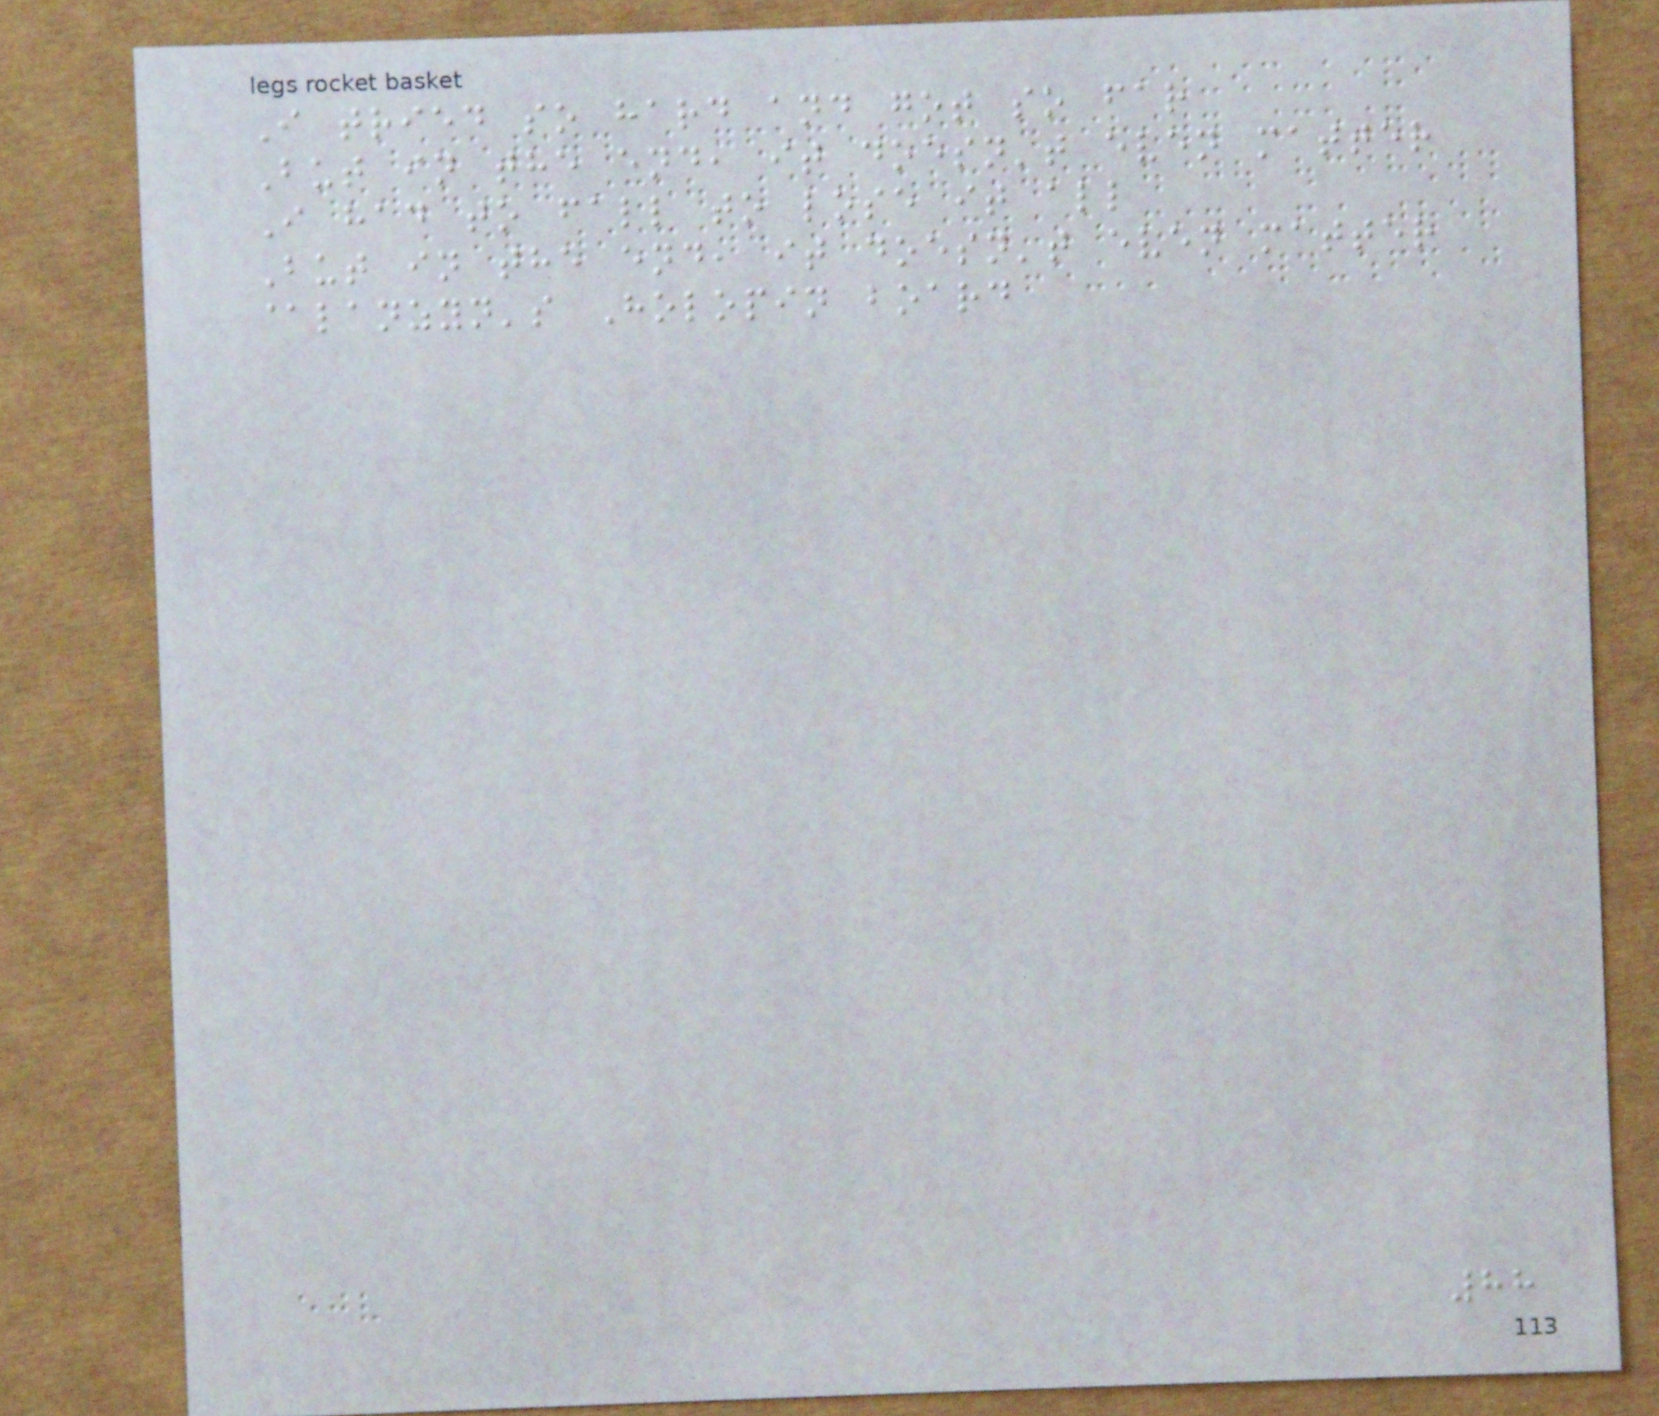I tried so hard and got so far
But in the end, it doesn't even matter
I had to fall to lose it all
But in the end, it doesn't even matter
@lanzyn's Holopin board
88
